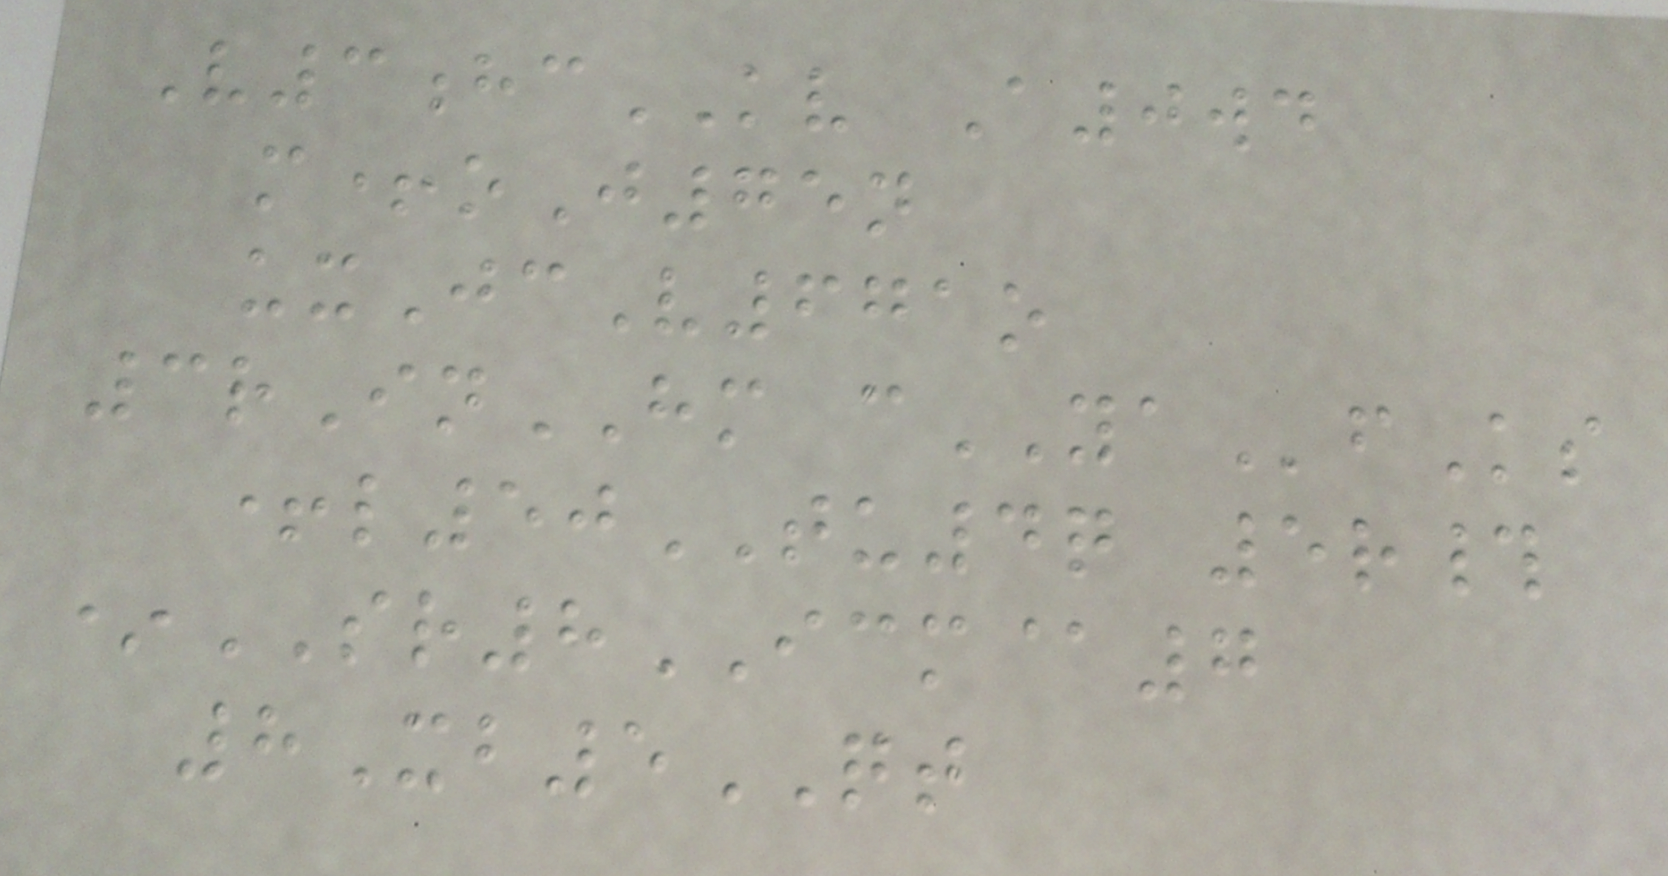V3hcKV A0wd
m+oJ75n
uxJcV671o
3rInHM cYAfKs
+l50TU4q 5r#
*SR8ICM@7
8Xb5QT
